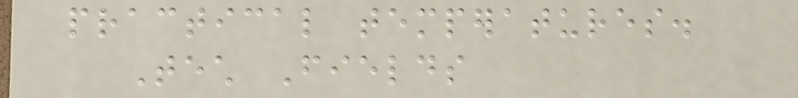practical temperatures.
Tech Fields
